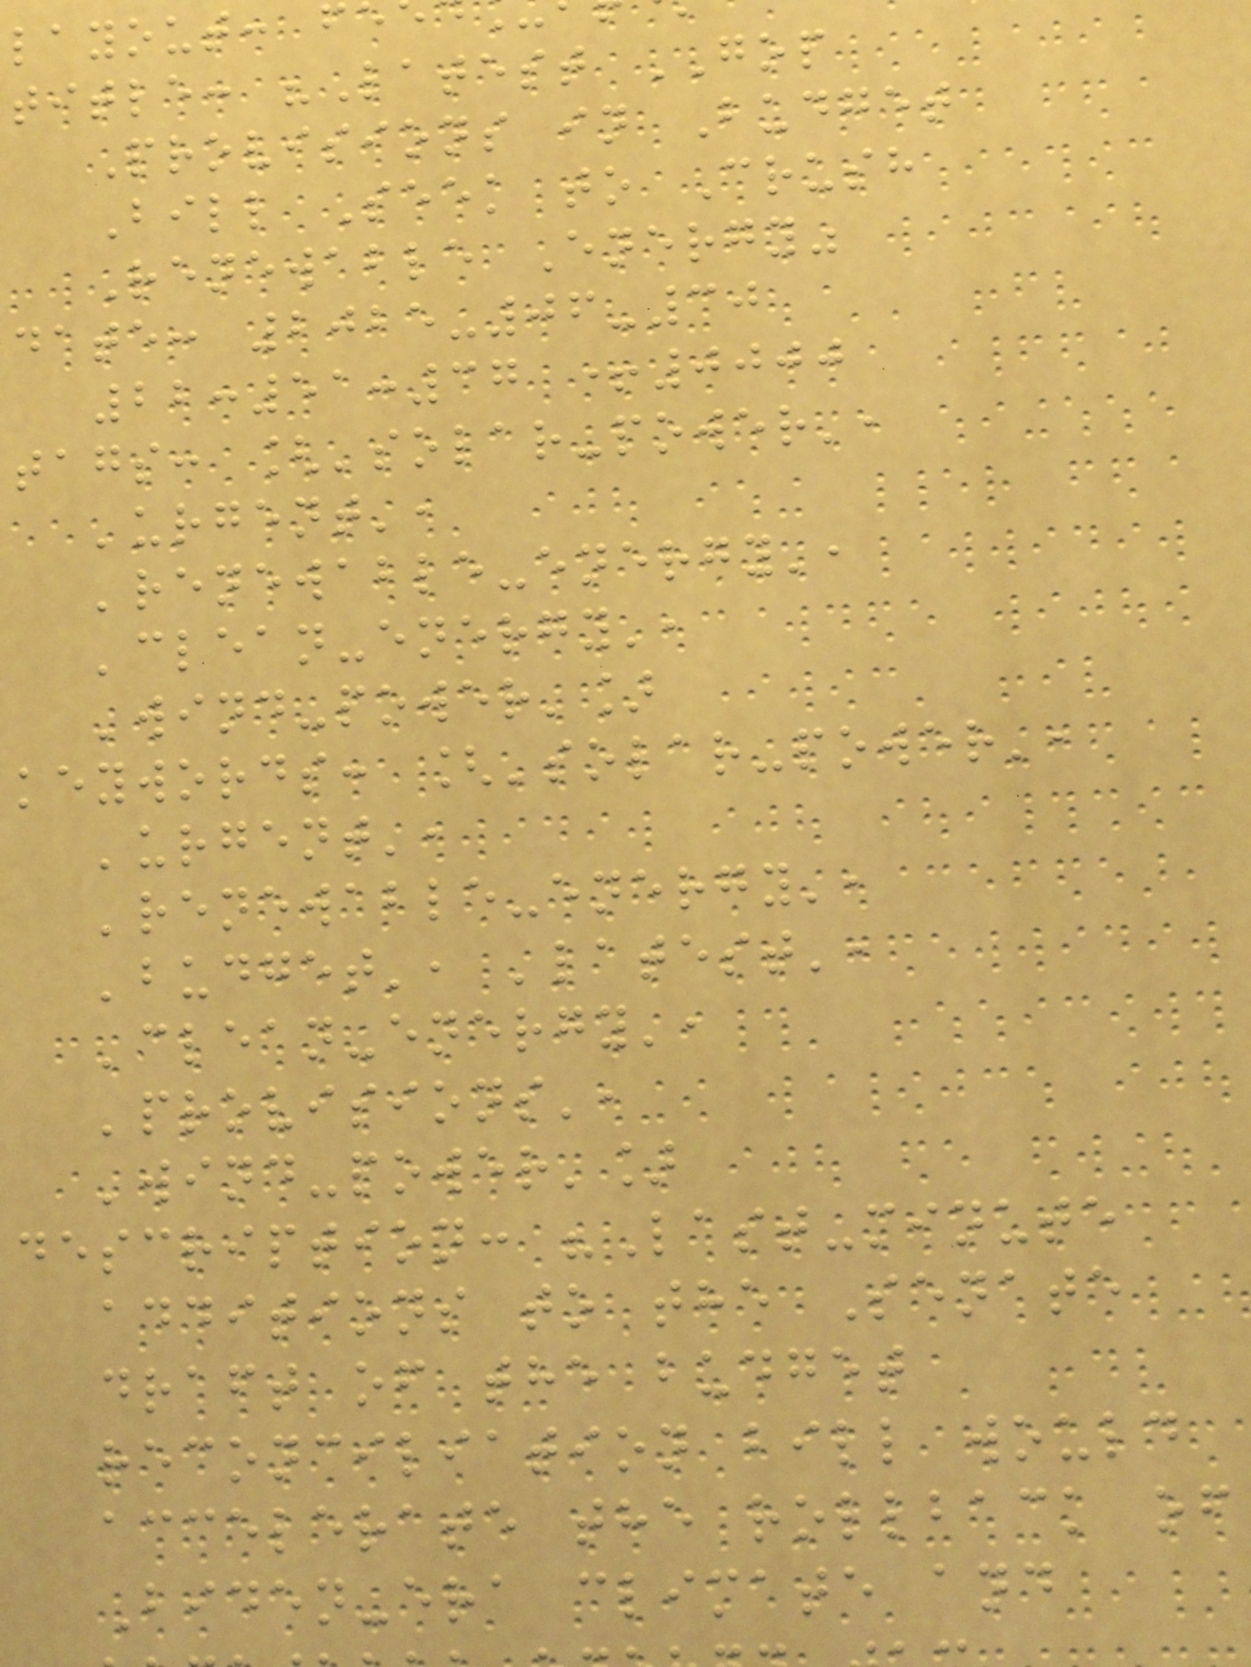layout: f
title: "Latest GOP
Provisions in Budget
Bill Seek to Crush
Renewable Energy"
date: 2025-06-30
22:51:37 +0000
tags: ['solar-power',
'urgent',
'renewable-energy',
'clean-energy',
'wind-power']
keywords: ['solar-power',
'urgent',
'renewable-energy',
'budget', 'latest',
'clean-energy',
'provisions',
'wind-power']
description: "Last-minute
additions to the Senate
draft of the budget
reconciliation bill would
accelerate the rollback of
Biden-era climate and
